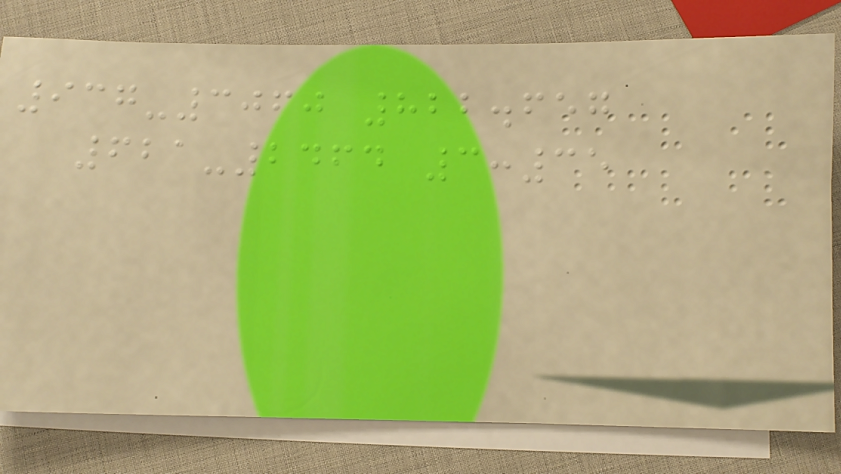937-3060 822.657
621-2464 3:35
